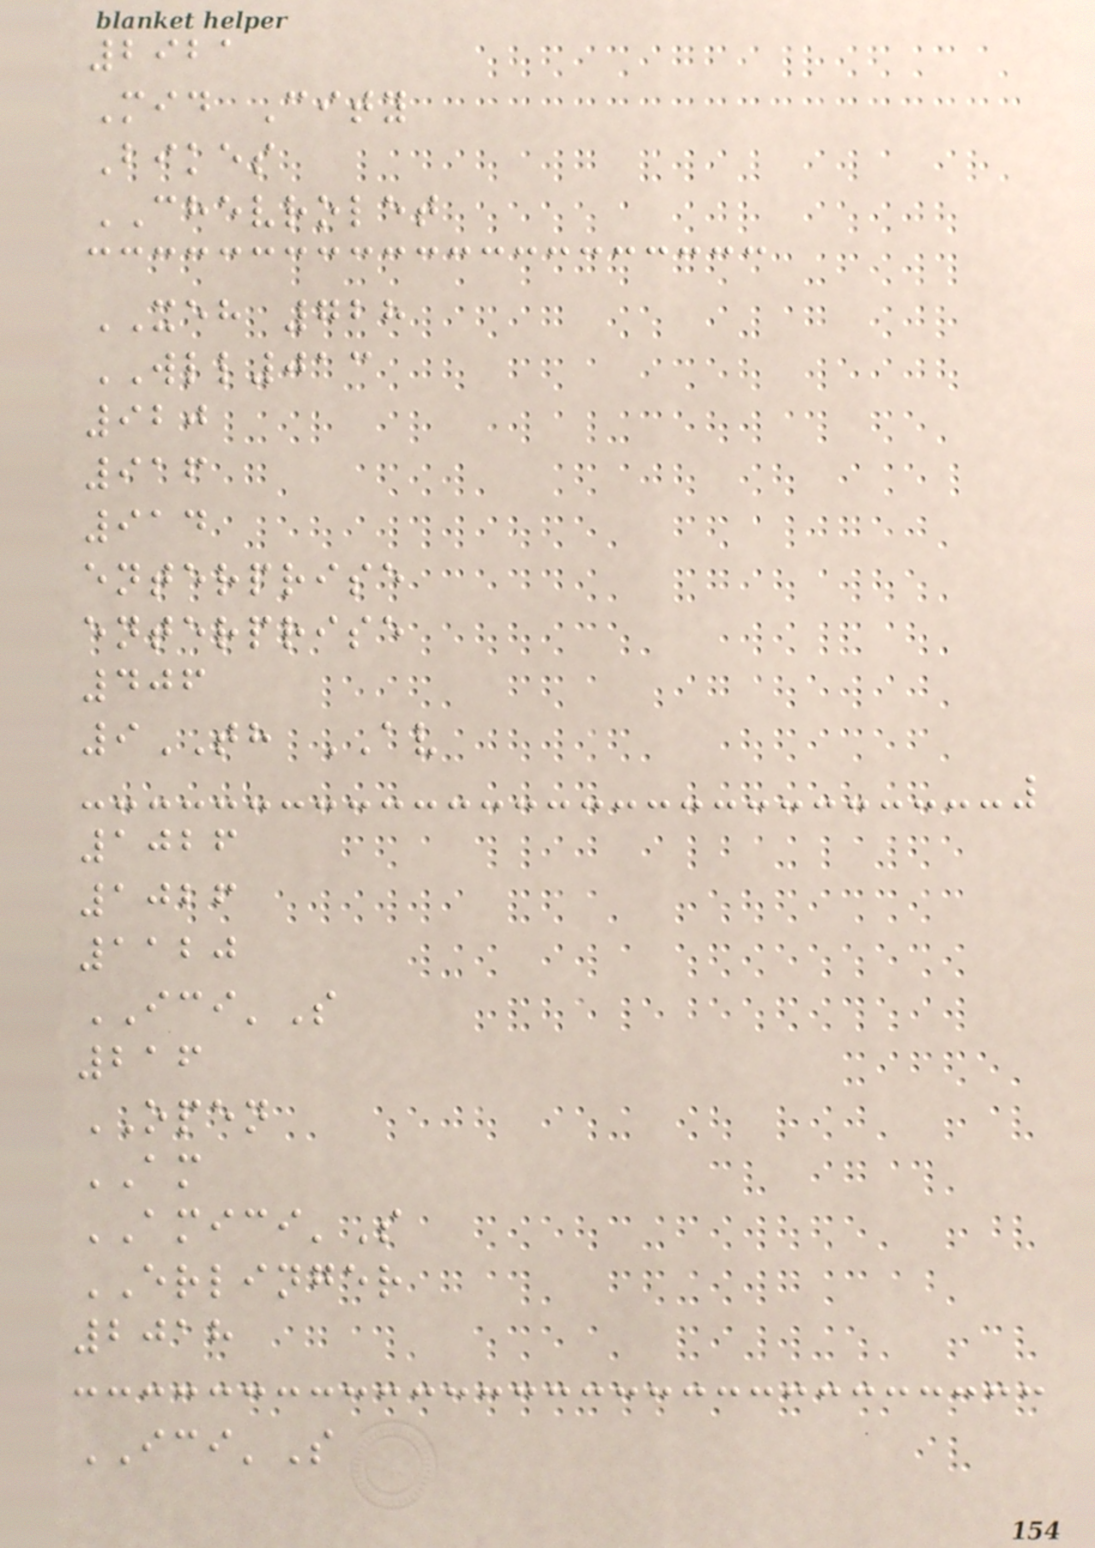2921
Mid City
Bikes
CHEVROLET
XEH 728
WLL013
920
916
914
enterprise
enterprise
406
9TH AV
1026
1026
1120
ICI'S
216
OPEN
AM
AMICI'S
ERLINGER
2018
ICI'S
